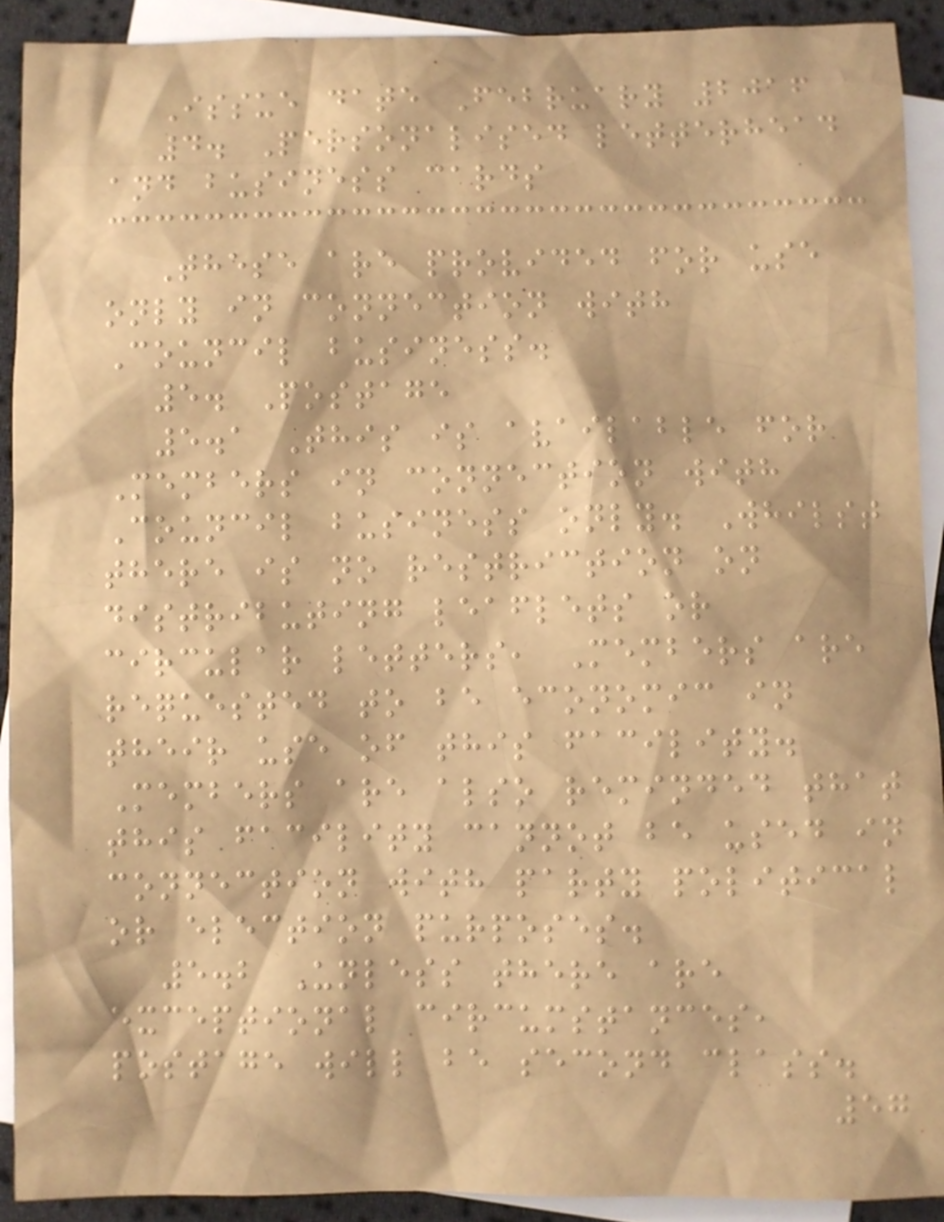Issue date February 2016
4. Personalised letterhead
and business cards
These are provided for use
only in connection with
Council business.
5. Postage
5.1 This is available for
Members in connection with
Council business only. Whilst
there is no restriction on
distributing leaflets or
circular letters, Members are
requested to be economic in
their use of this facility.
Members are also reminded that
this facility cannot be used in
connection with party political
or election purposes.
5.2 Unless there are
exceptional circumstances,
postage will be second class.
57
